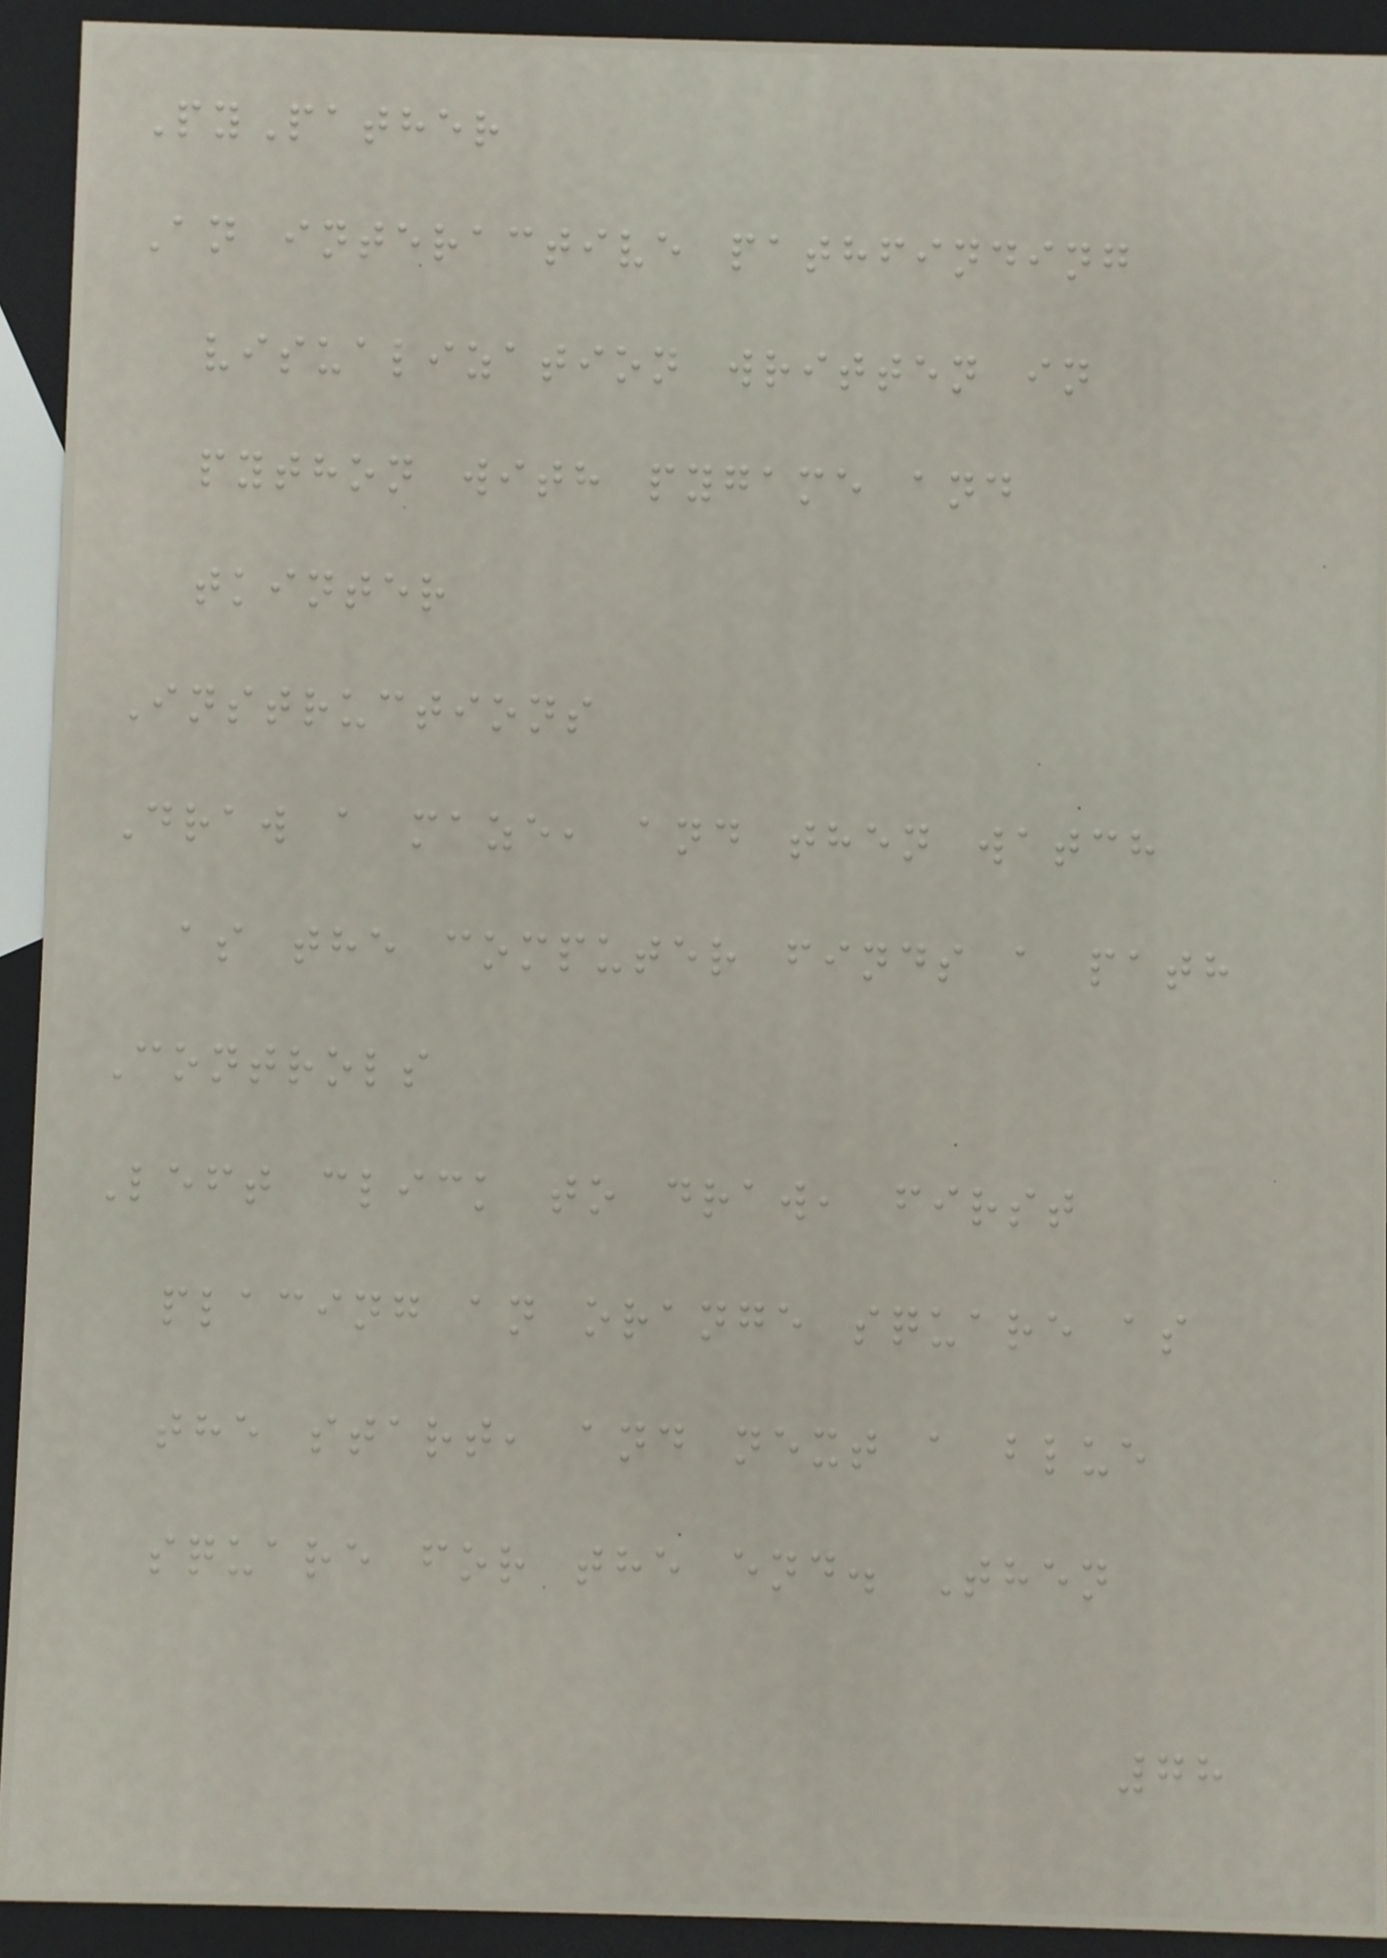PyPather
An interactive pathfinding
visualization written in
python with pygame and
tkinter
Instructions
Draw a maze, and then watch
as the computer finds a path
Controls
Left click to draw, first
placing an orange square as
the start, and next a blue
square for the end. Then
78
